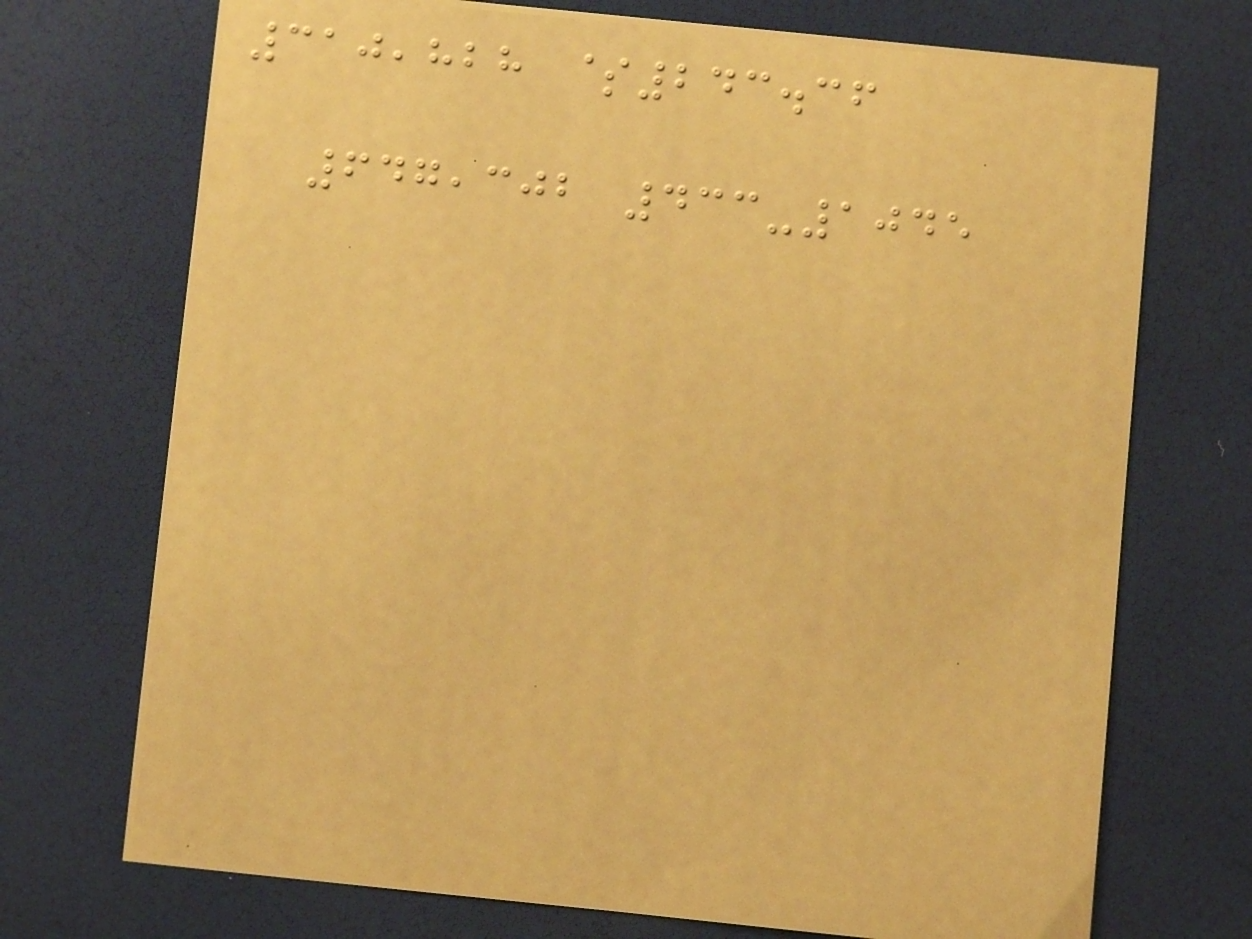310,828 $243.36
647,302 433-1045
